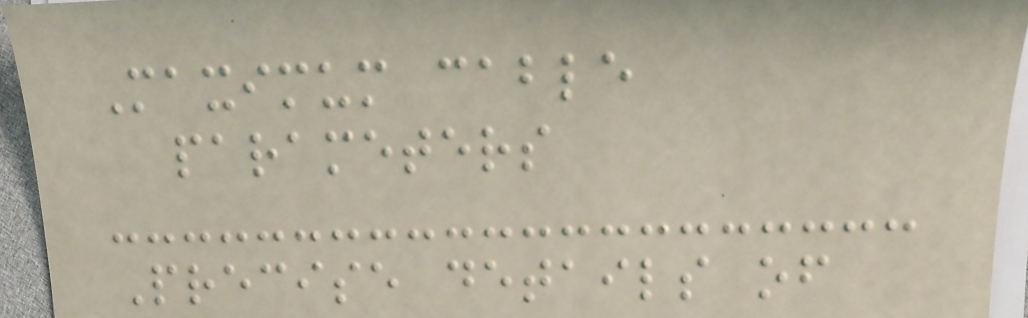Maximum cable
parameters
Precise details of
